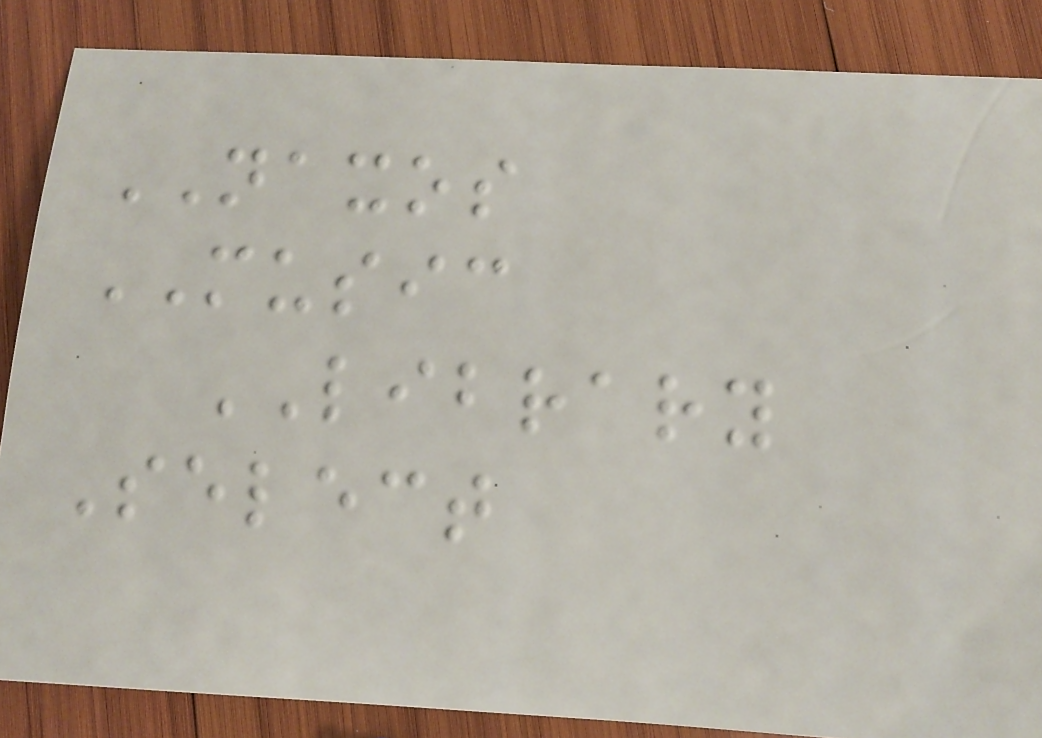NAXOS
MUSIC
LIBRARY
Select
